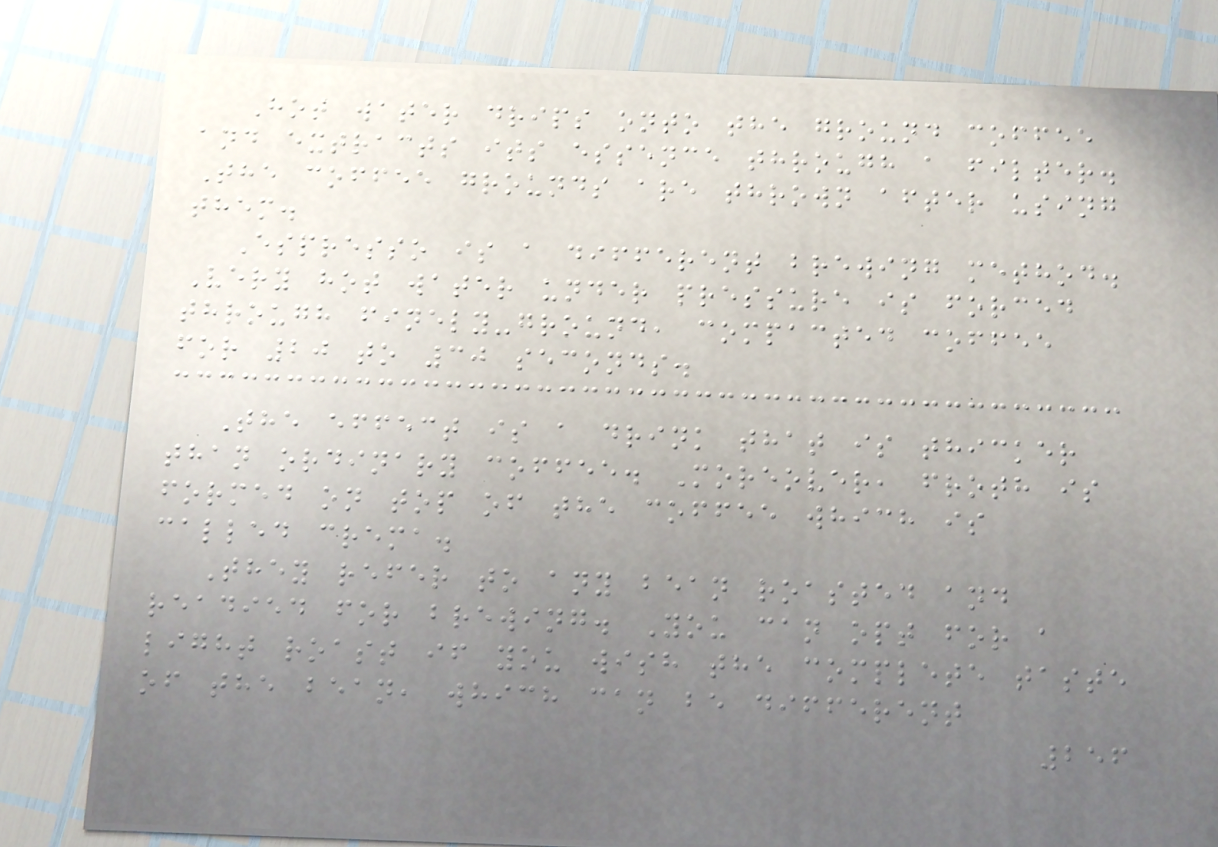Hot water drips onto the ground coffee
and extracts its essence through a filter.
The coffee grounds are thrown after using
them.
Espresso is a different brewing method.
Very hot water under pressure is forced
through finely-ground, compacted coffee
for 20 to 30 seconds.
The effect is a drink that is thicker
than ordinary coffee. Moreover, froth is
formed on top of the coffee which is
called crema.
They refer to any bean roasted and
readied for brewing. You can opt for a
light roast if you wish the complete taste
of the bean, which can be different
256
